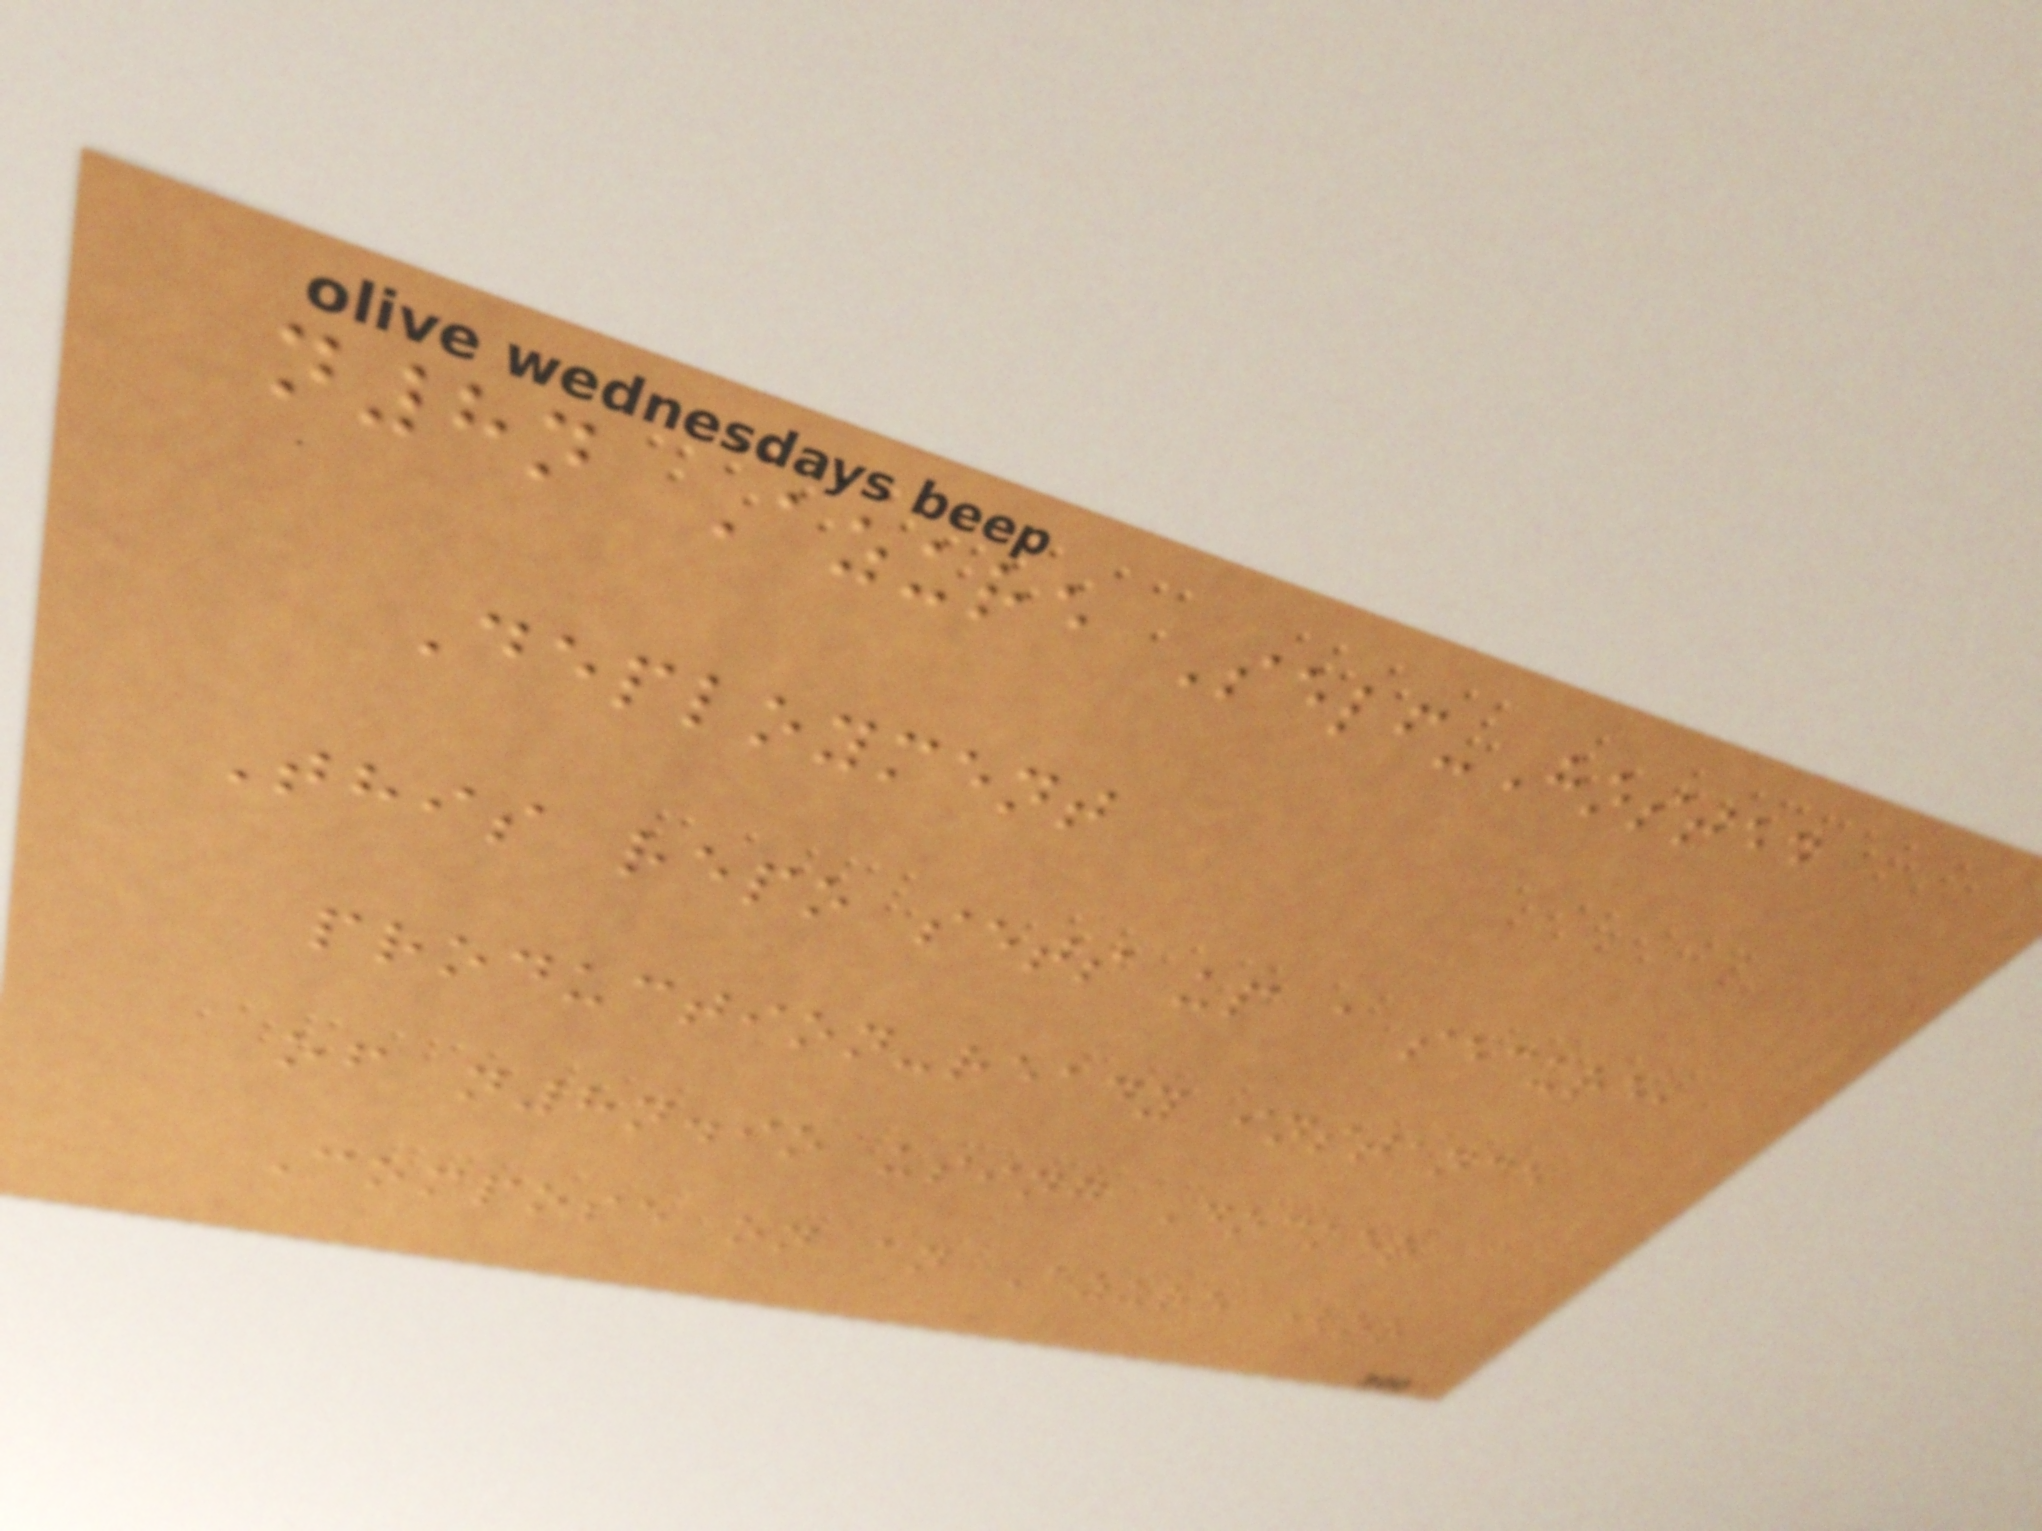n8n Azure Self-Hosted
Deployment
This repo sets up a secure,
production-ready instance
of n8n.io using Docker
Compose on an Azure (or
